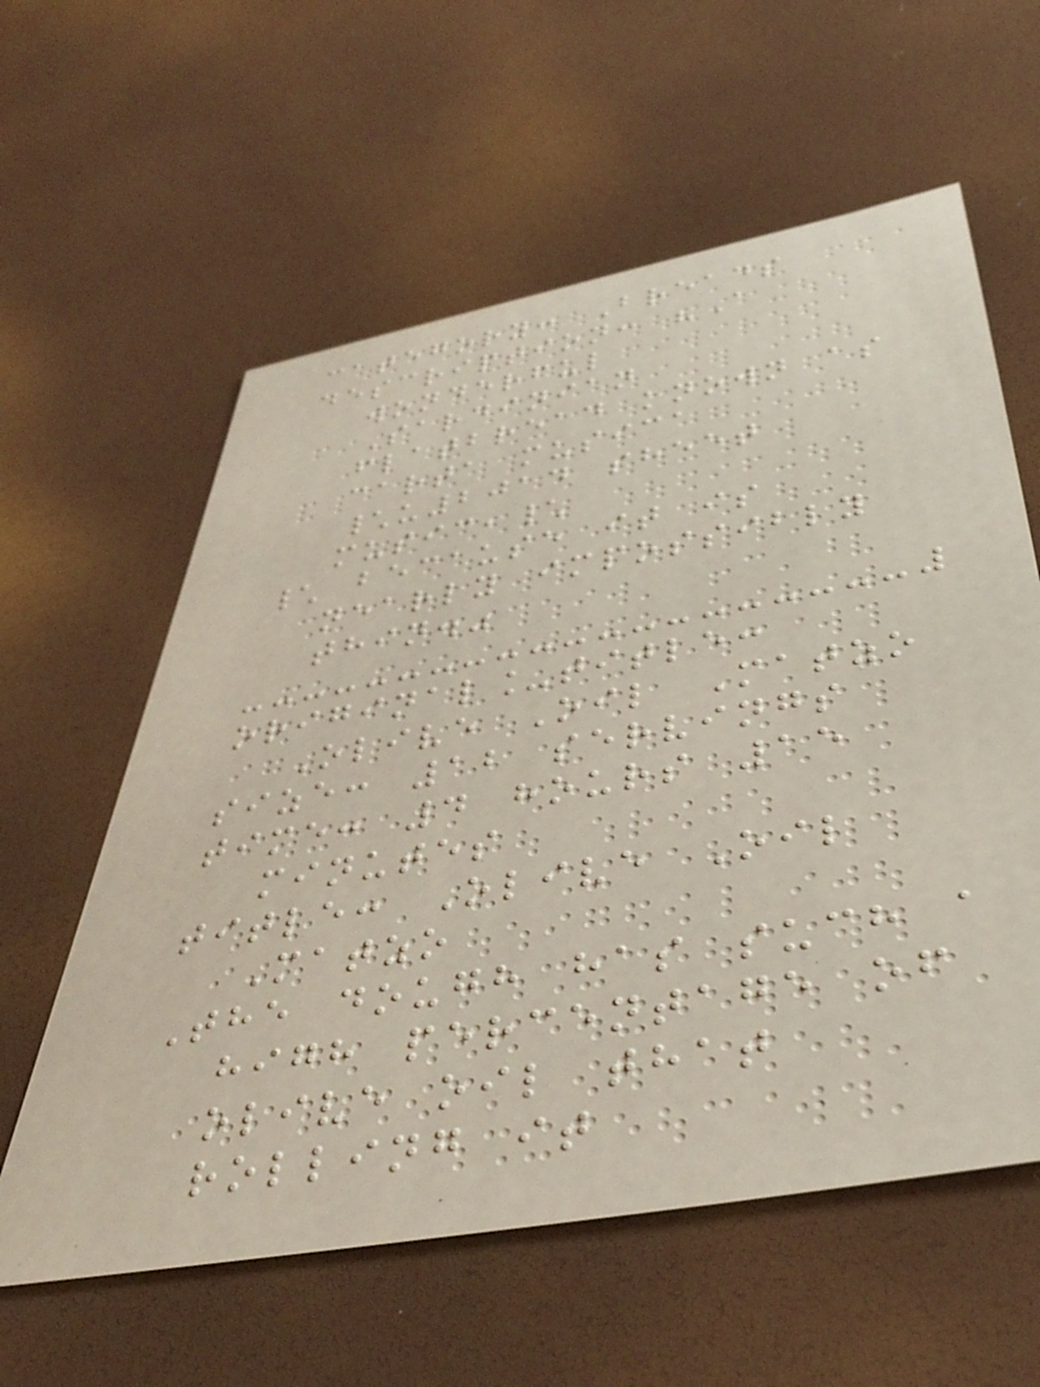category: Breads
description: "A
wonderful
Sardinian
flatbread known as
carta musica
\u2014 sheet
music,\
\ because it is
nearly impossibly
thin."
original_title:
Olive Oil Matzo
size: 12 servings
time: 4 hours 15
minutes
title: Olive Oil
Matzo
The dough has such a
high percentage of
olive oil that
rolling it
